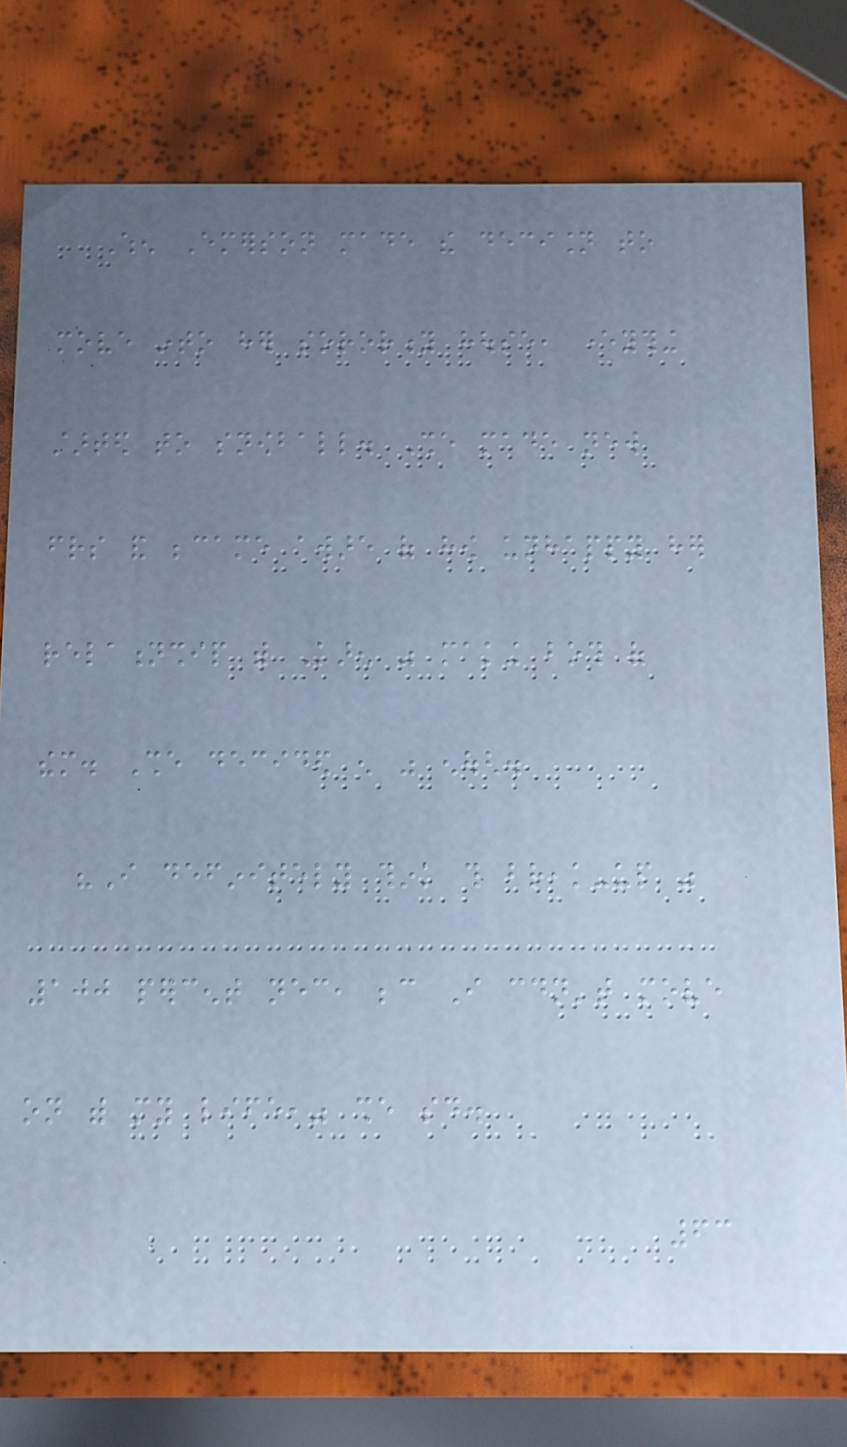When Emerson made the decision to
move into her sorority house, everything
started to snowball. She made new
friends and became aware of how unhappy her
relationship with Karen was making both of
them. She decided enough was enough.
"I definitely think this break-up was
100 percent necessary, because I couldn't move
on with my life," she said.
63
